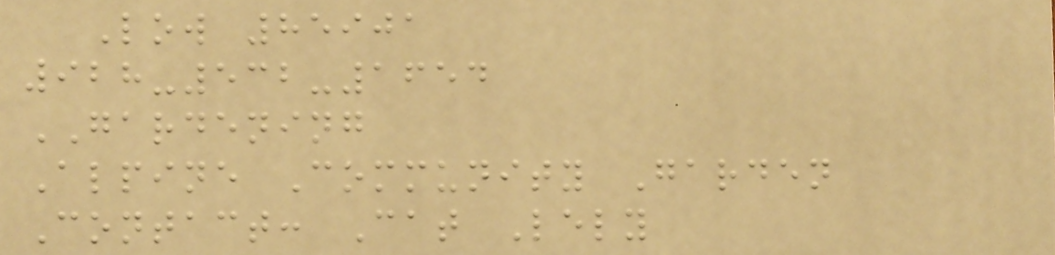Low 85901
928-532-1654
GARDENING
Alpine Community Garden
Contact: Cat Lely
